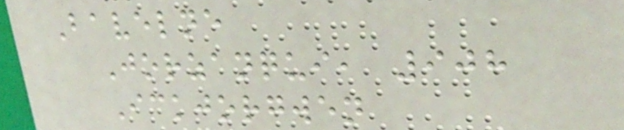Bavelne
Jorzanqui, 908
Ickjorgwen
